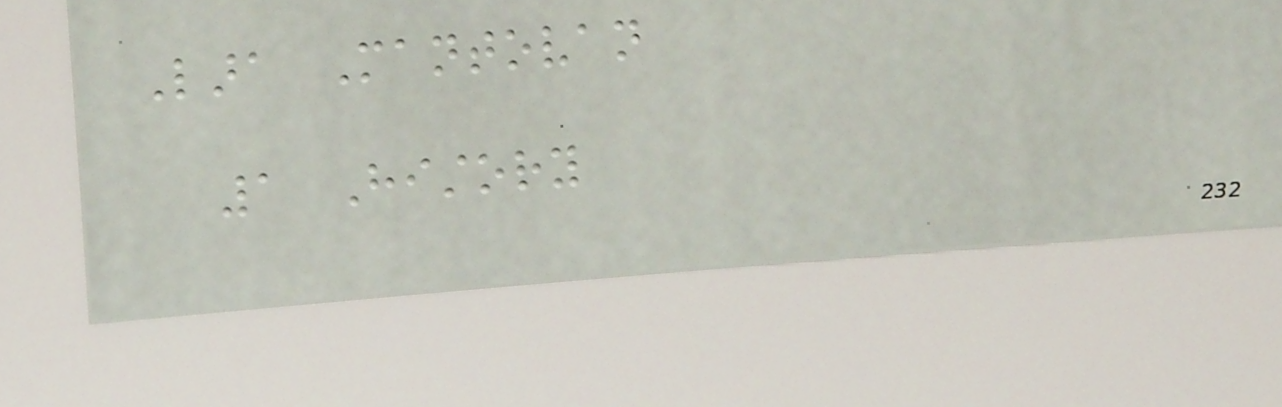Lara Mantovan
1 History
